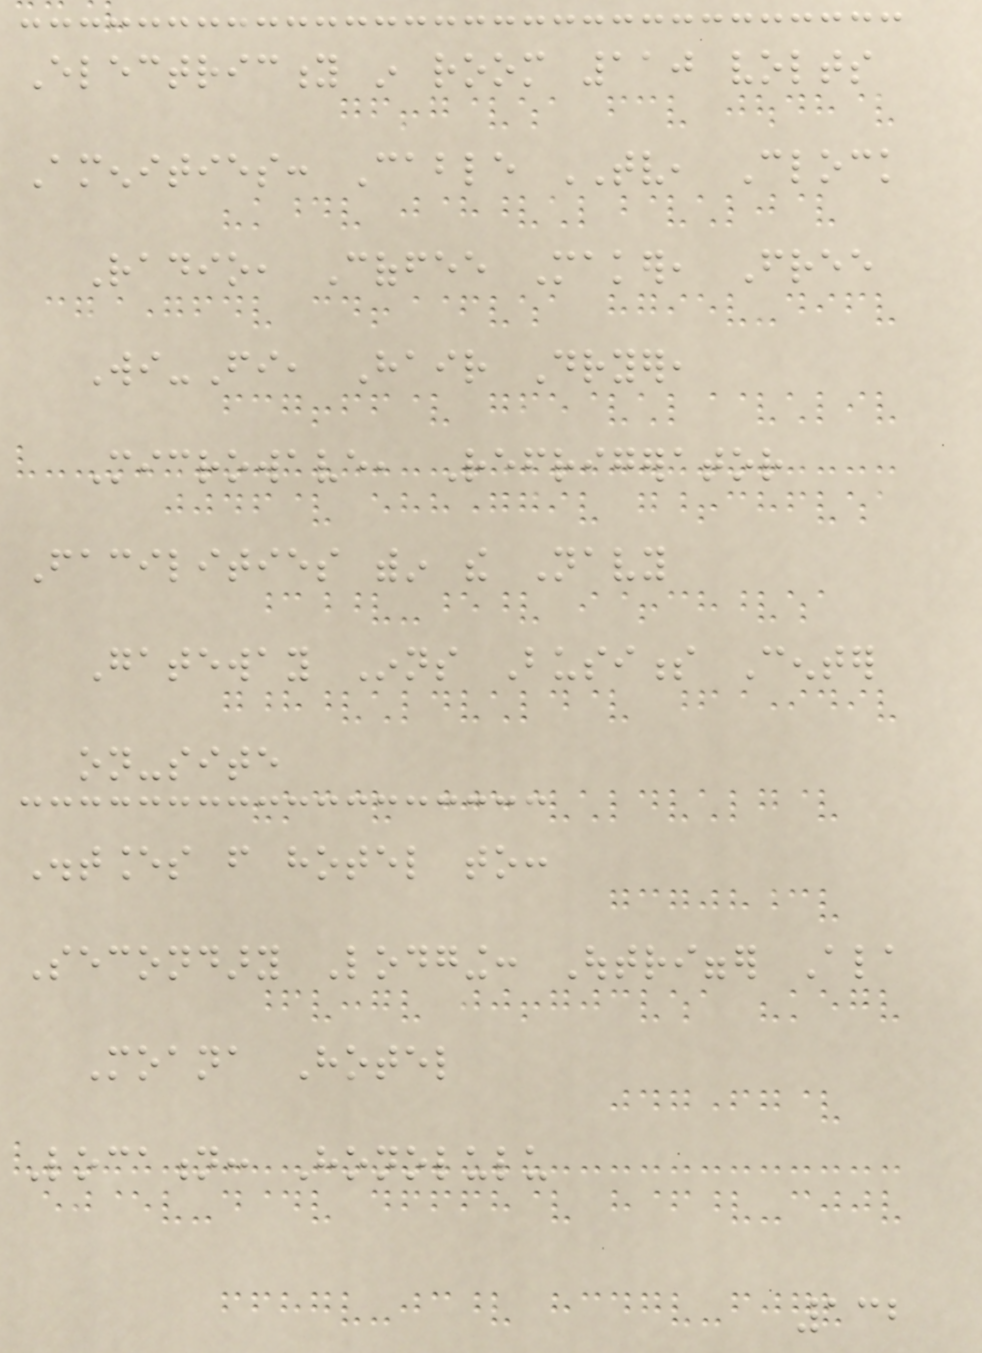Electricity in room 110 volts
Amenities: Cable TV, Clock
Radio, Coffee Maker, Free
Wi-Fi, Hair Dryer,
Microwave, Refrigerator
Facilities within the Navy
Gateway Inns Business Center
on-site
Distances from hotel to:
Secondary Lodging: Outrigger Ala
Moana Hotel
Location: Honolulu
132
